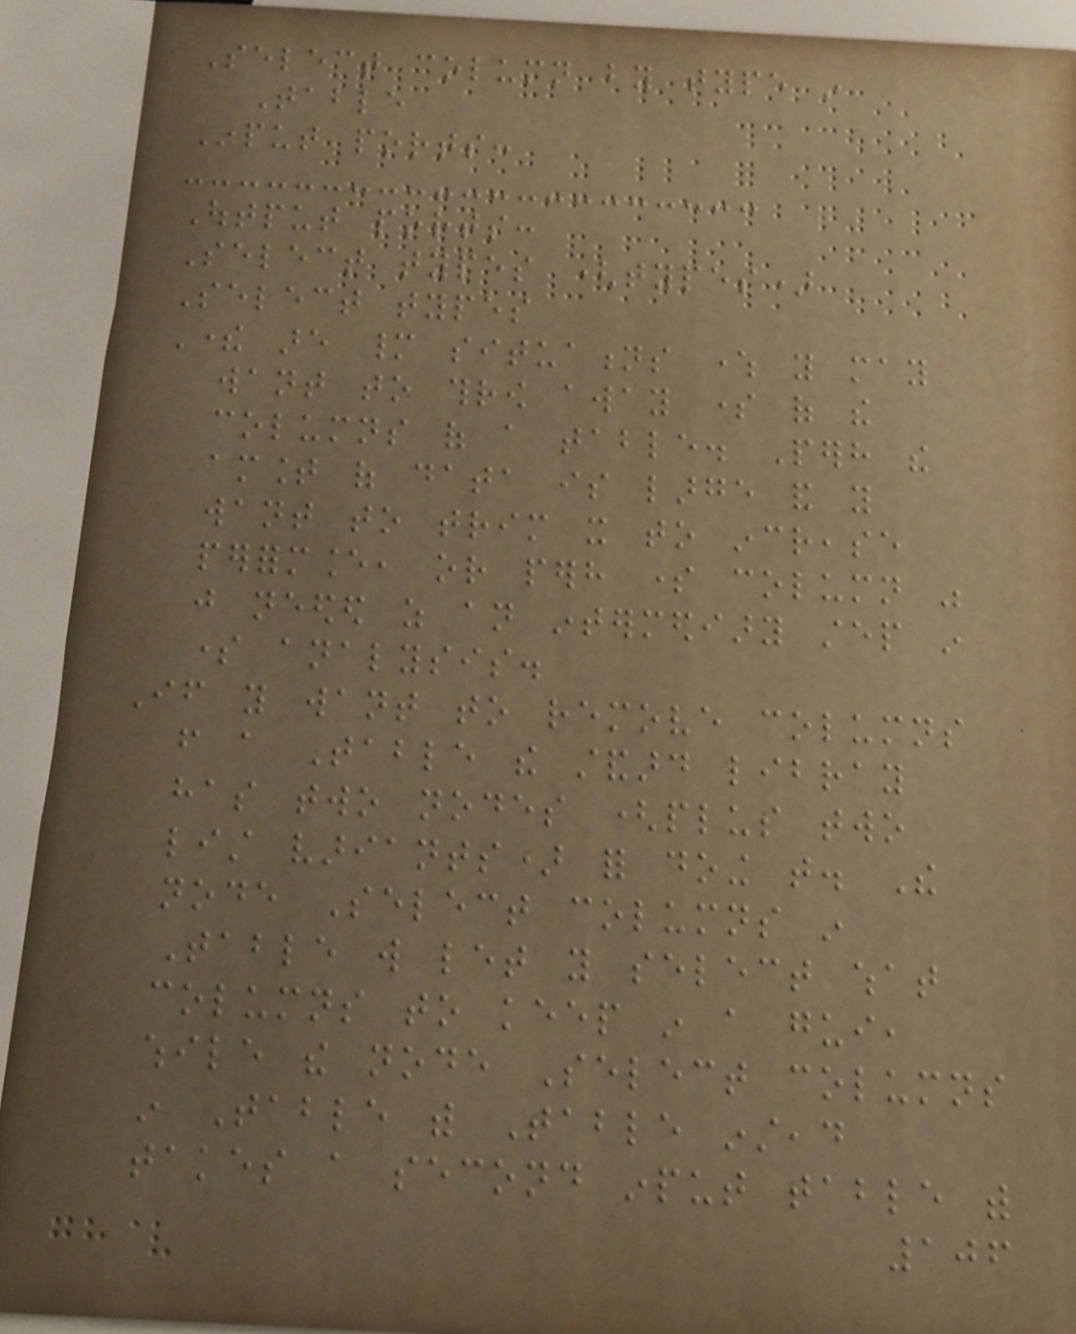Select column by type in
Table
Input ports:
Output ports:
Select types (types)
Select types
There are many situations where you may
want to throw away some of the
columns of a table. Perhaps the
amount of data is large and you
want to trim it to increase
performance, or perhaps some column was
just needed as an intermediary step in
some analysis.
If you want to remove columns
from a Table the standard libray
has two nodes (plus two
list variants) for doing that. The
node Select columns in
Table will let you select what
columns to keep in a gui,
while the node Select columns
in Table with Table instead
takes a second input table with
106
